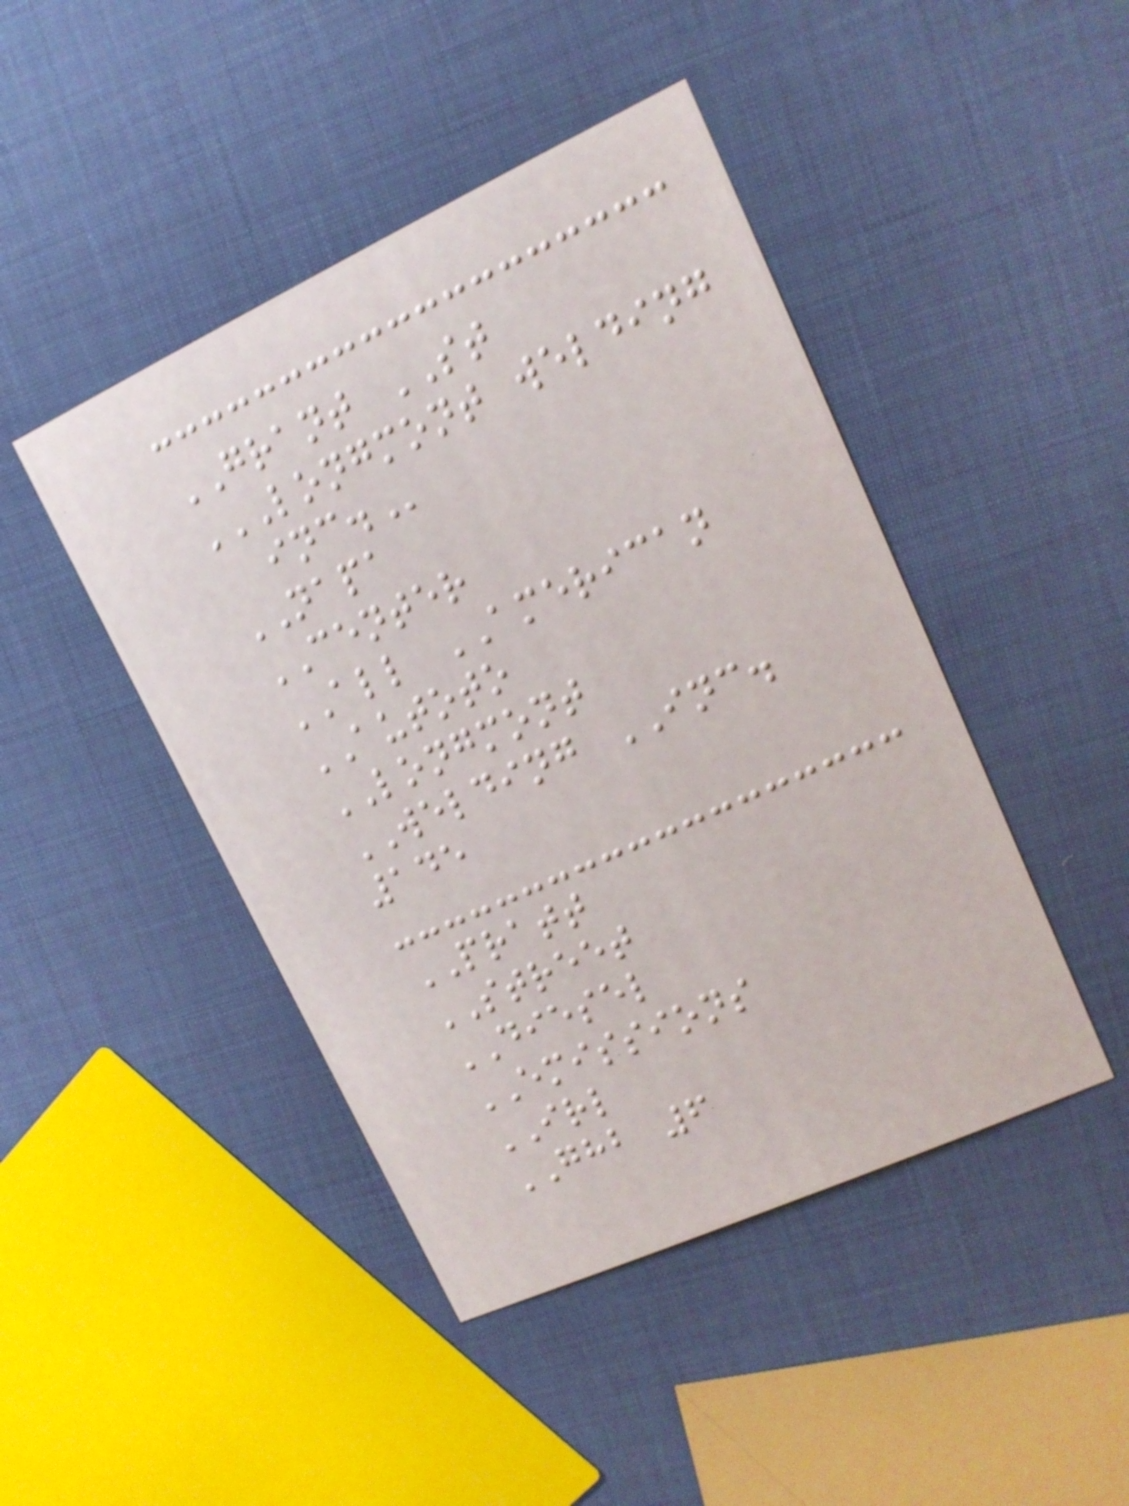GRANT ST
LONGMONT WELDING
INC.
NAPA
CENTER
ALL AMERICAN
AUTOTO
LONGMONT
WELDING INC.
145
PRATT
STREET
DIESEL
EMISSIONS
IRL
GHB 6
